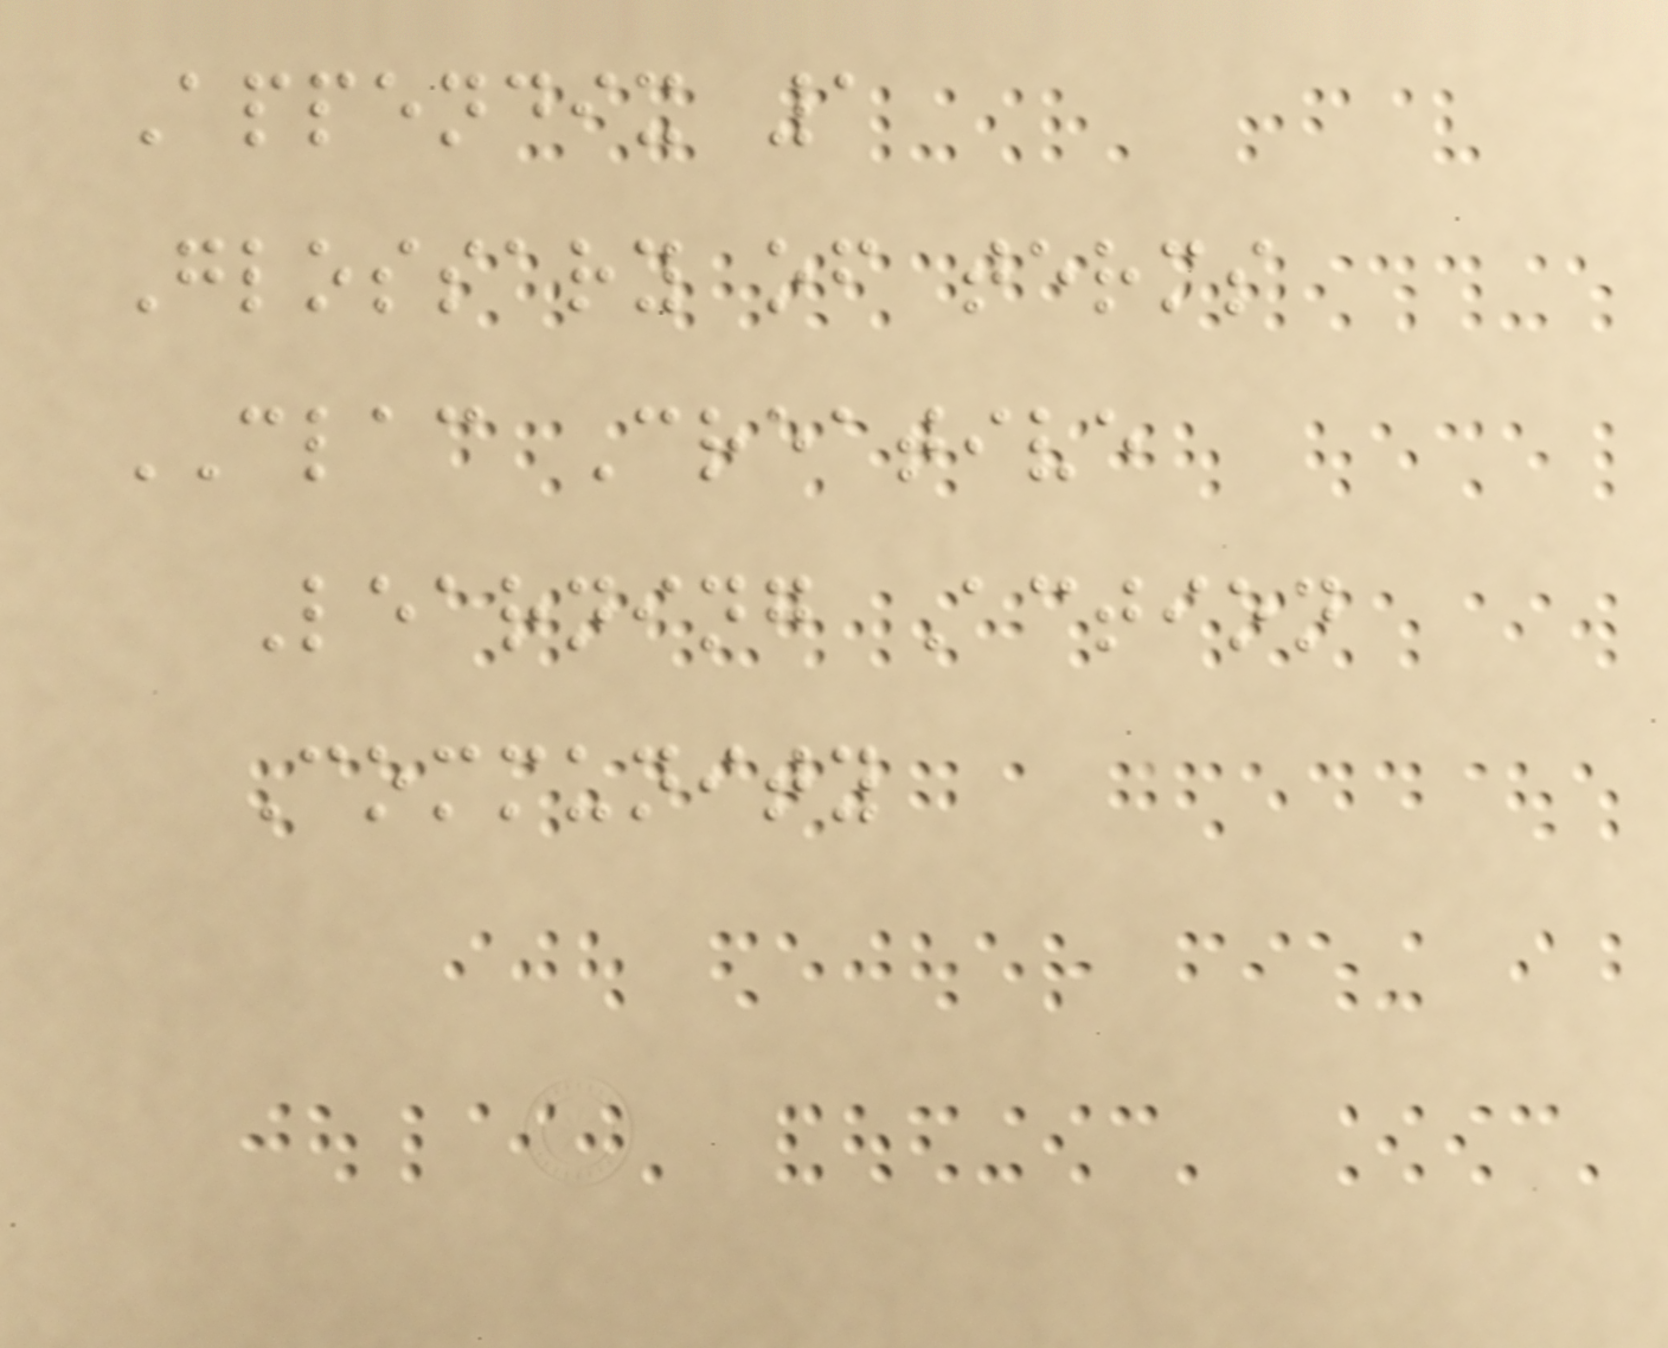Appendix 1
Glossary of terms
CLAC Creative
Learning Action
Community
